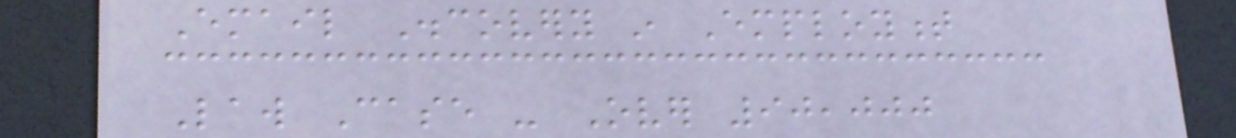Email Discovery in Employment
Law Case - Over 90,000
